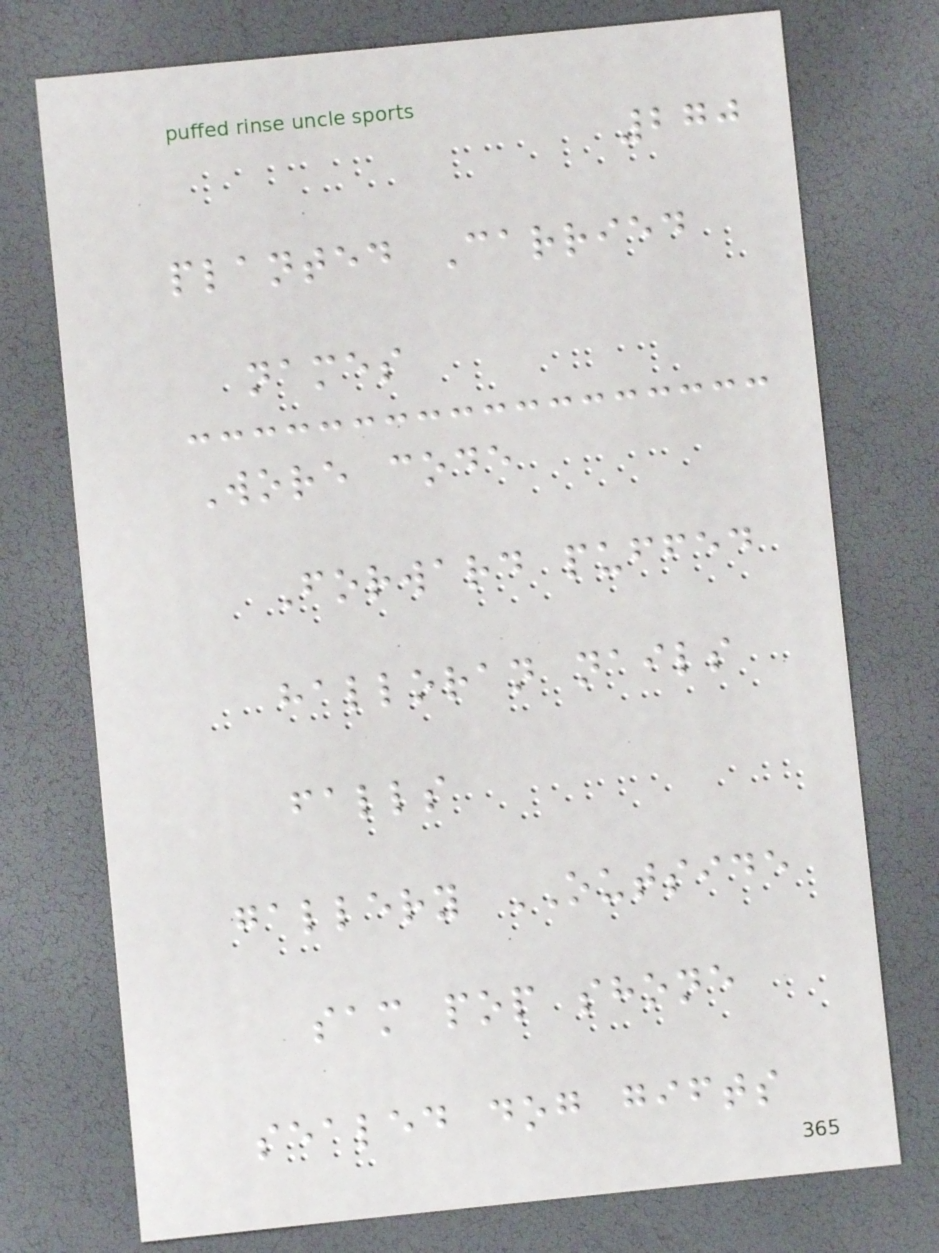270
planted Carried
names
Wore code
Forward puffed
halloran nails
falls
gallery OUTSIDE
sam pop shone
sealed dog gifts
